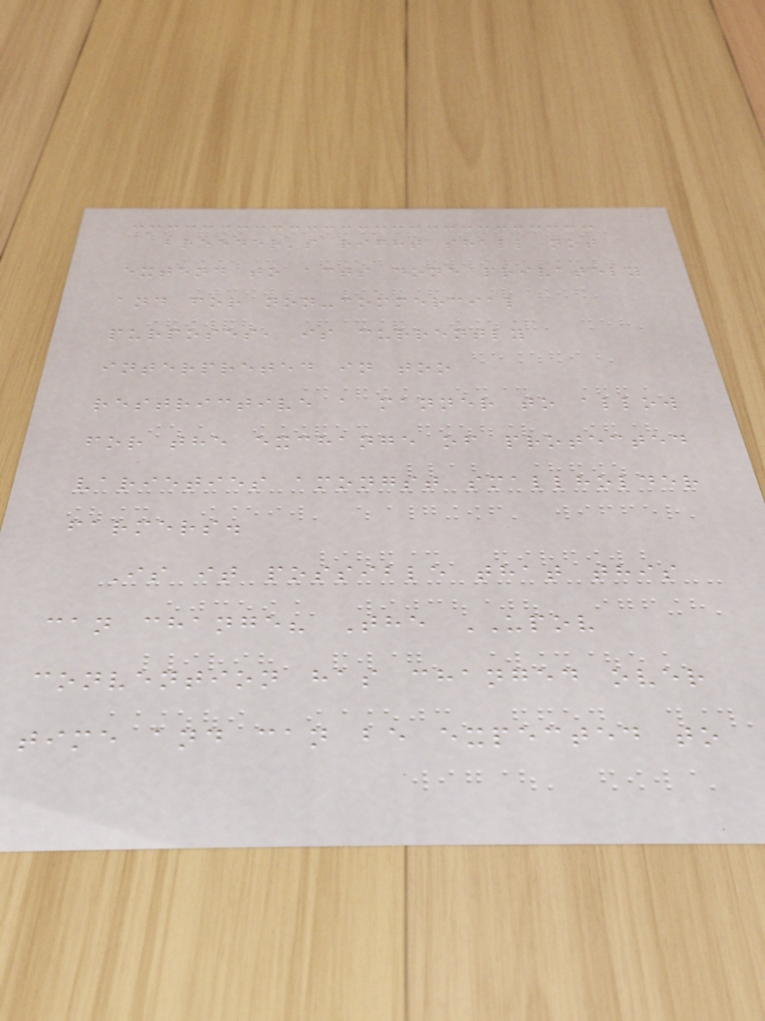breeder's right shall not
extend to acts done privately
and for non-commercial
purposes, is currently
interpreted in too
restrictive a manner to allow
for the exchange of protected
varieties amongst smallholder
farmers.
Is it possible that this
can change? The UPOV
convention has changed over
time and can be expected to
